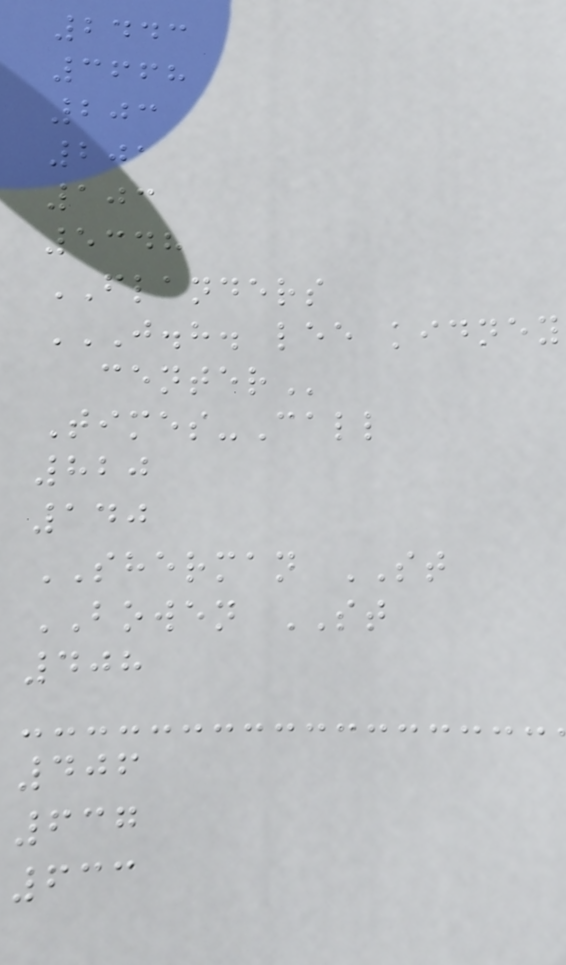2443
3668
203
201
103
5348
FLANDERS
J.H. LEE KIDNEY
CENTER
Times-Call
820
140
SHERMAN ST
BOWEN ST
408
406
637
633
